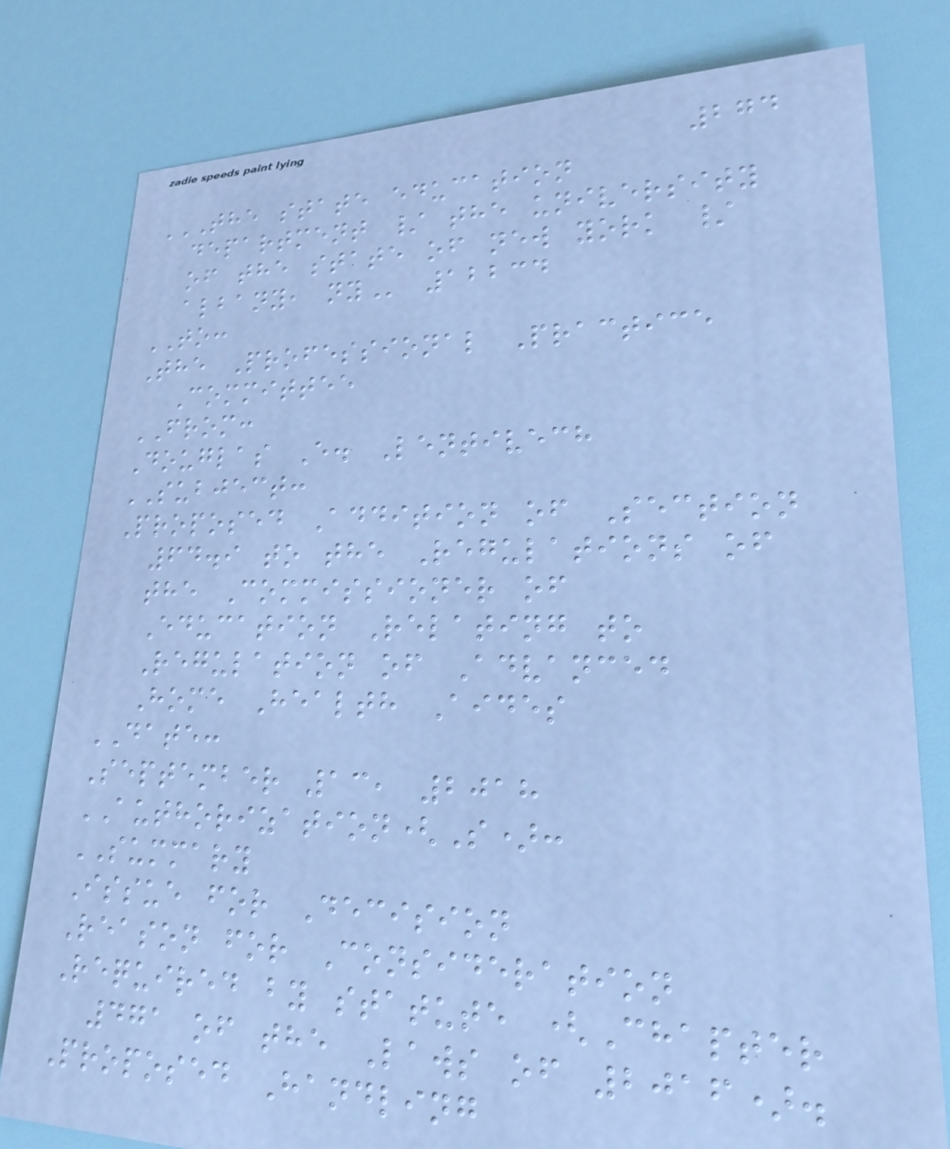274
THE STATE EDUCATION
DEPARTMENT / THE UNIVERSITY
OF THE STATE OF NEW YORK /
ALBANY, NY 12234
TO:
The Professional Practice
Committee
FROM:
Douglas E. Lentivech
SUBJECT:
Proposed Addition of Section
64.9 to the Regulations of
the Commissioner of
Education Relating to
Regulation of Advanced
Home Health Aides
DATE:
September 13, 2018
AUTHORIZATION(S):
SUMMARY
Issue for Decision
Reason for Consideration
Required by statute (Chapter
471 of the Laws of 2016).
Proposed Handling
